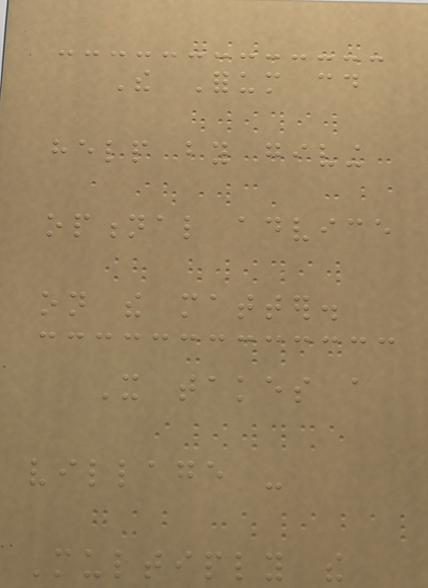The Forum could
help by giving
optional advice
on the matter.
It takes a
village -
Multiply the
